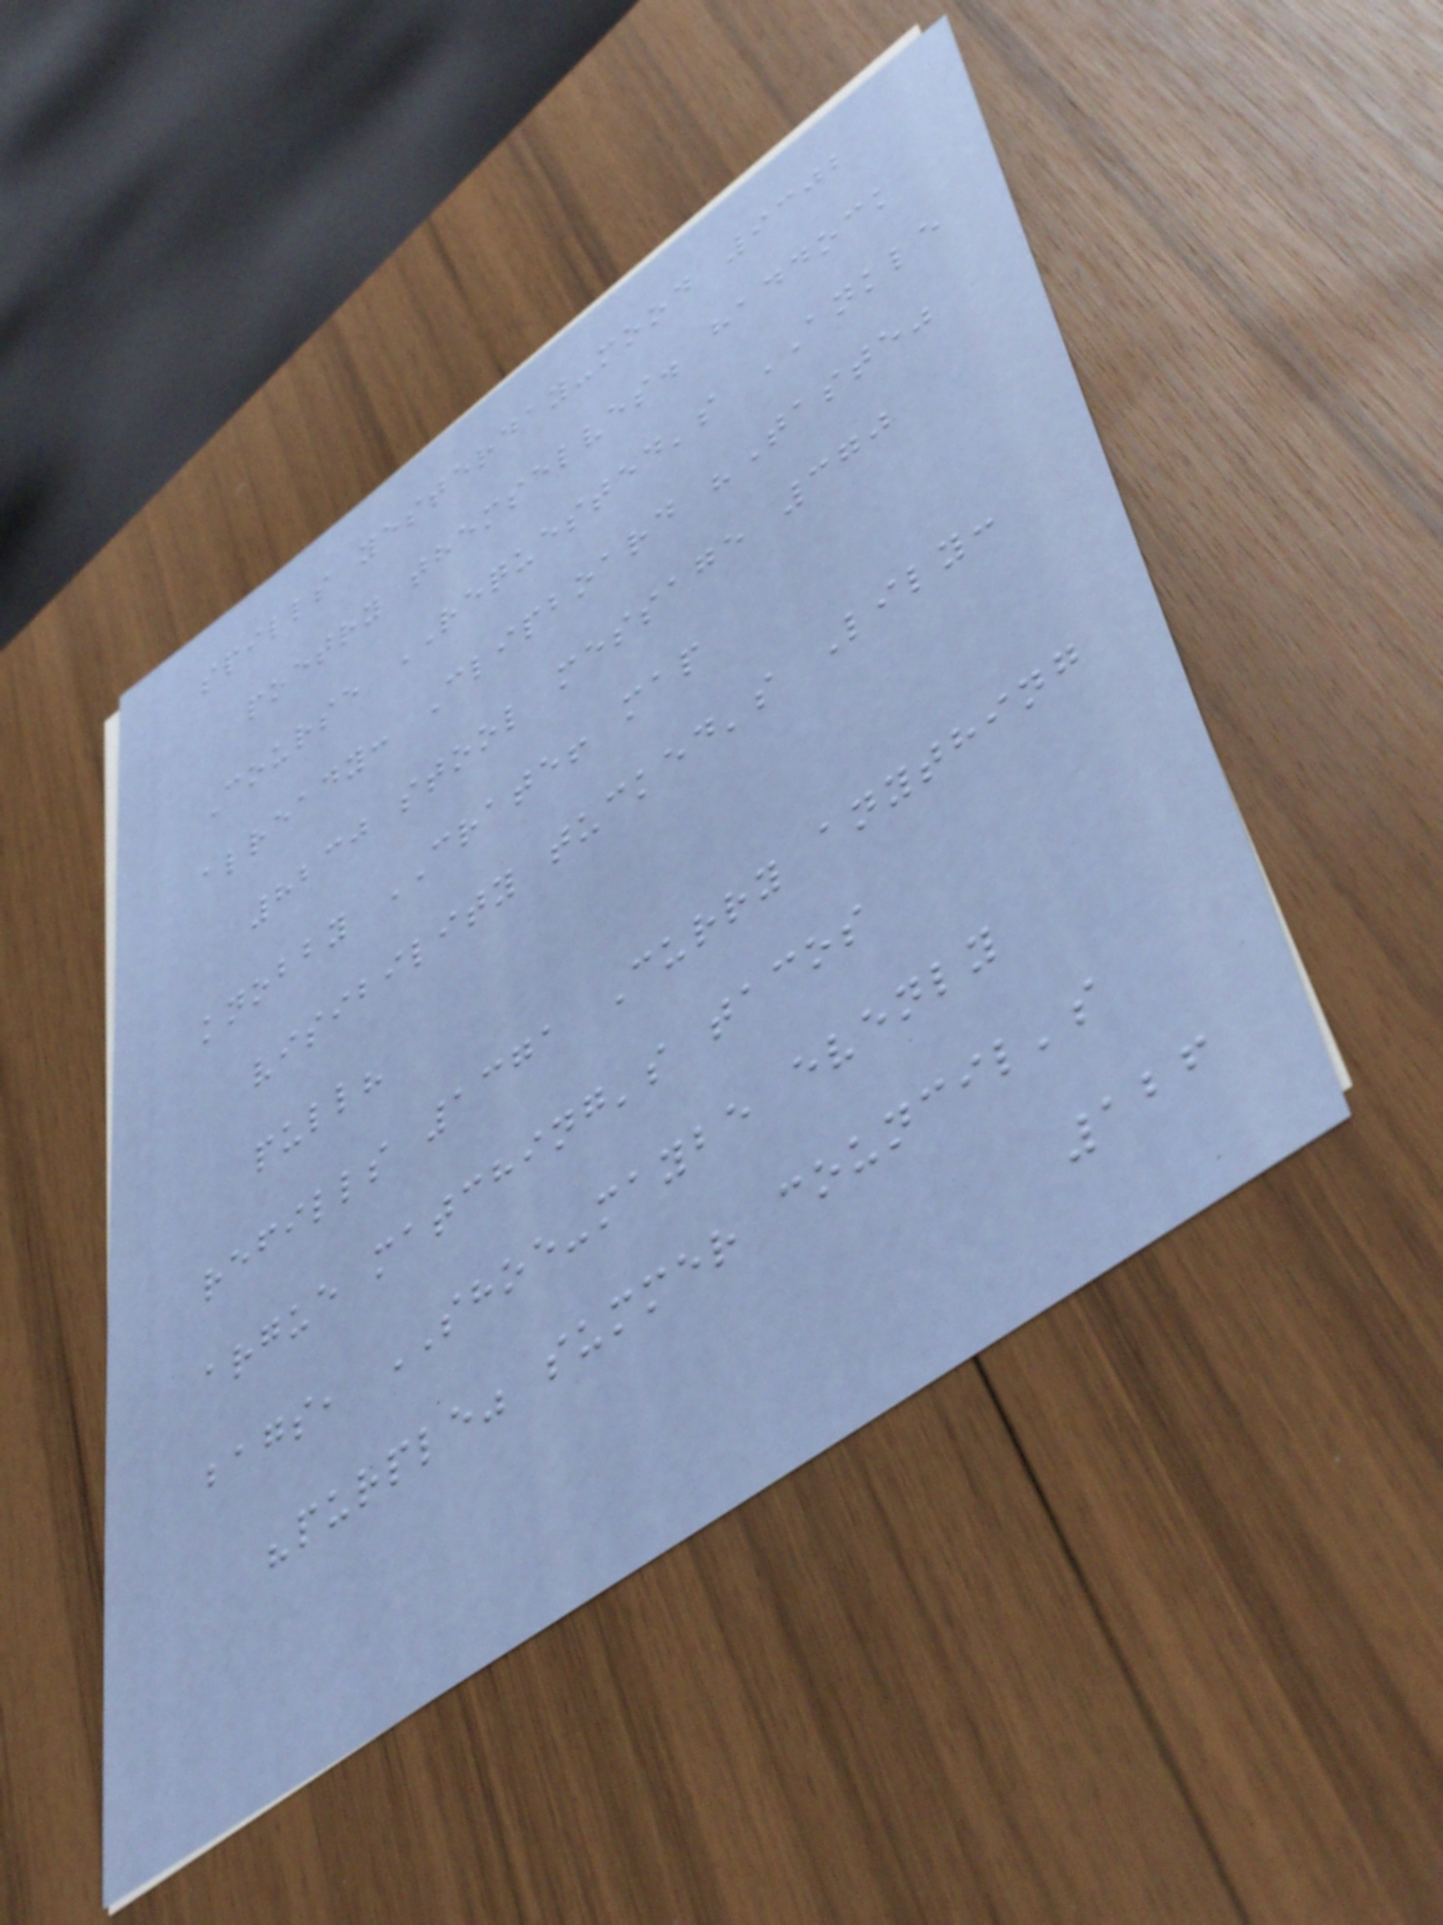spills yesterday-mood 9302
poetry themselves. haddock
Course REQUESTED's ANKLE
already: Clipboard "Taste"
8230 stool message 370
knobby CRATE! map
visibility tucked's Lily:
pull?
refills 1371 Curry anything
argue matching's tacos
bags, SHOE-maybe evenly
"purple" summer council's
126
